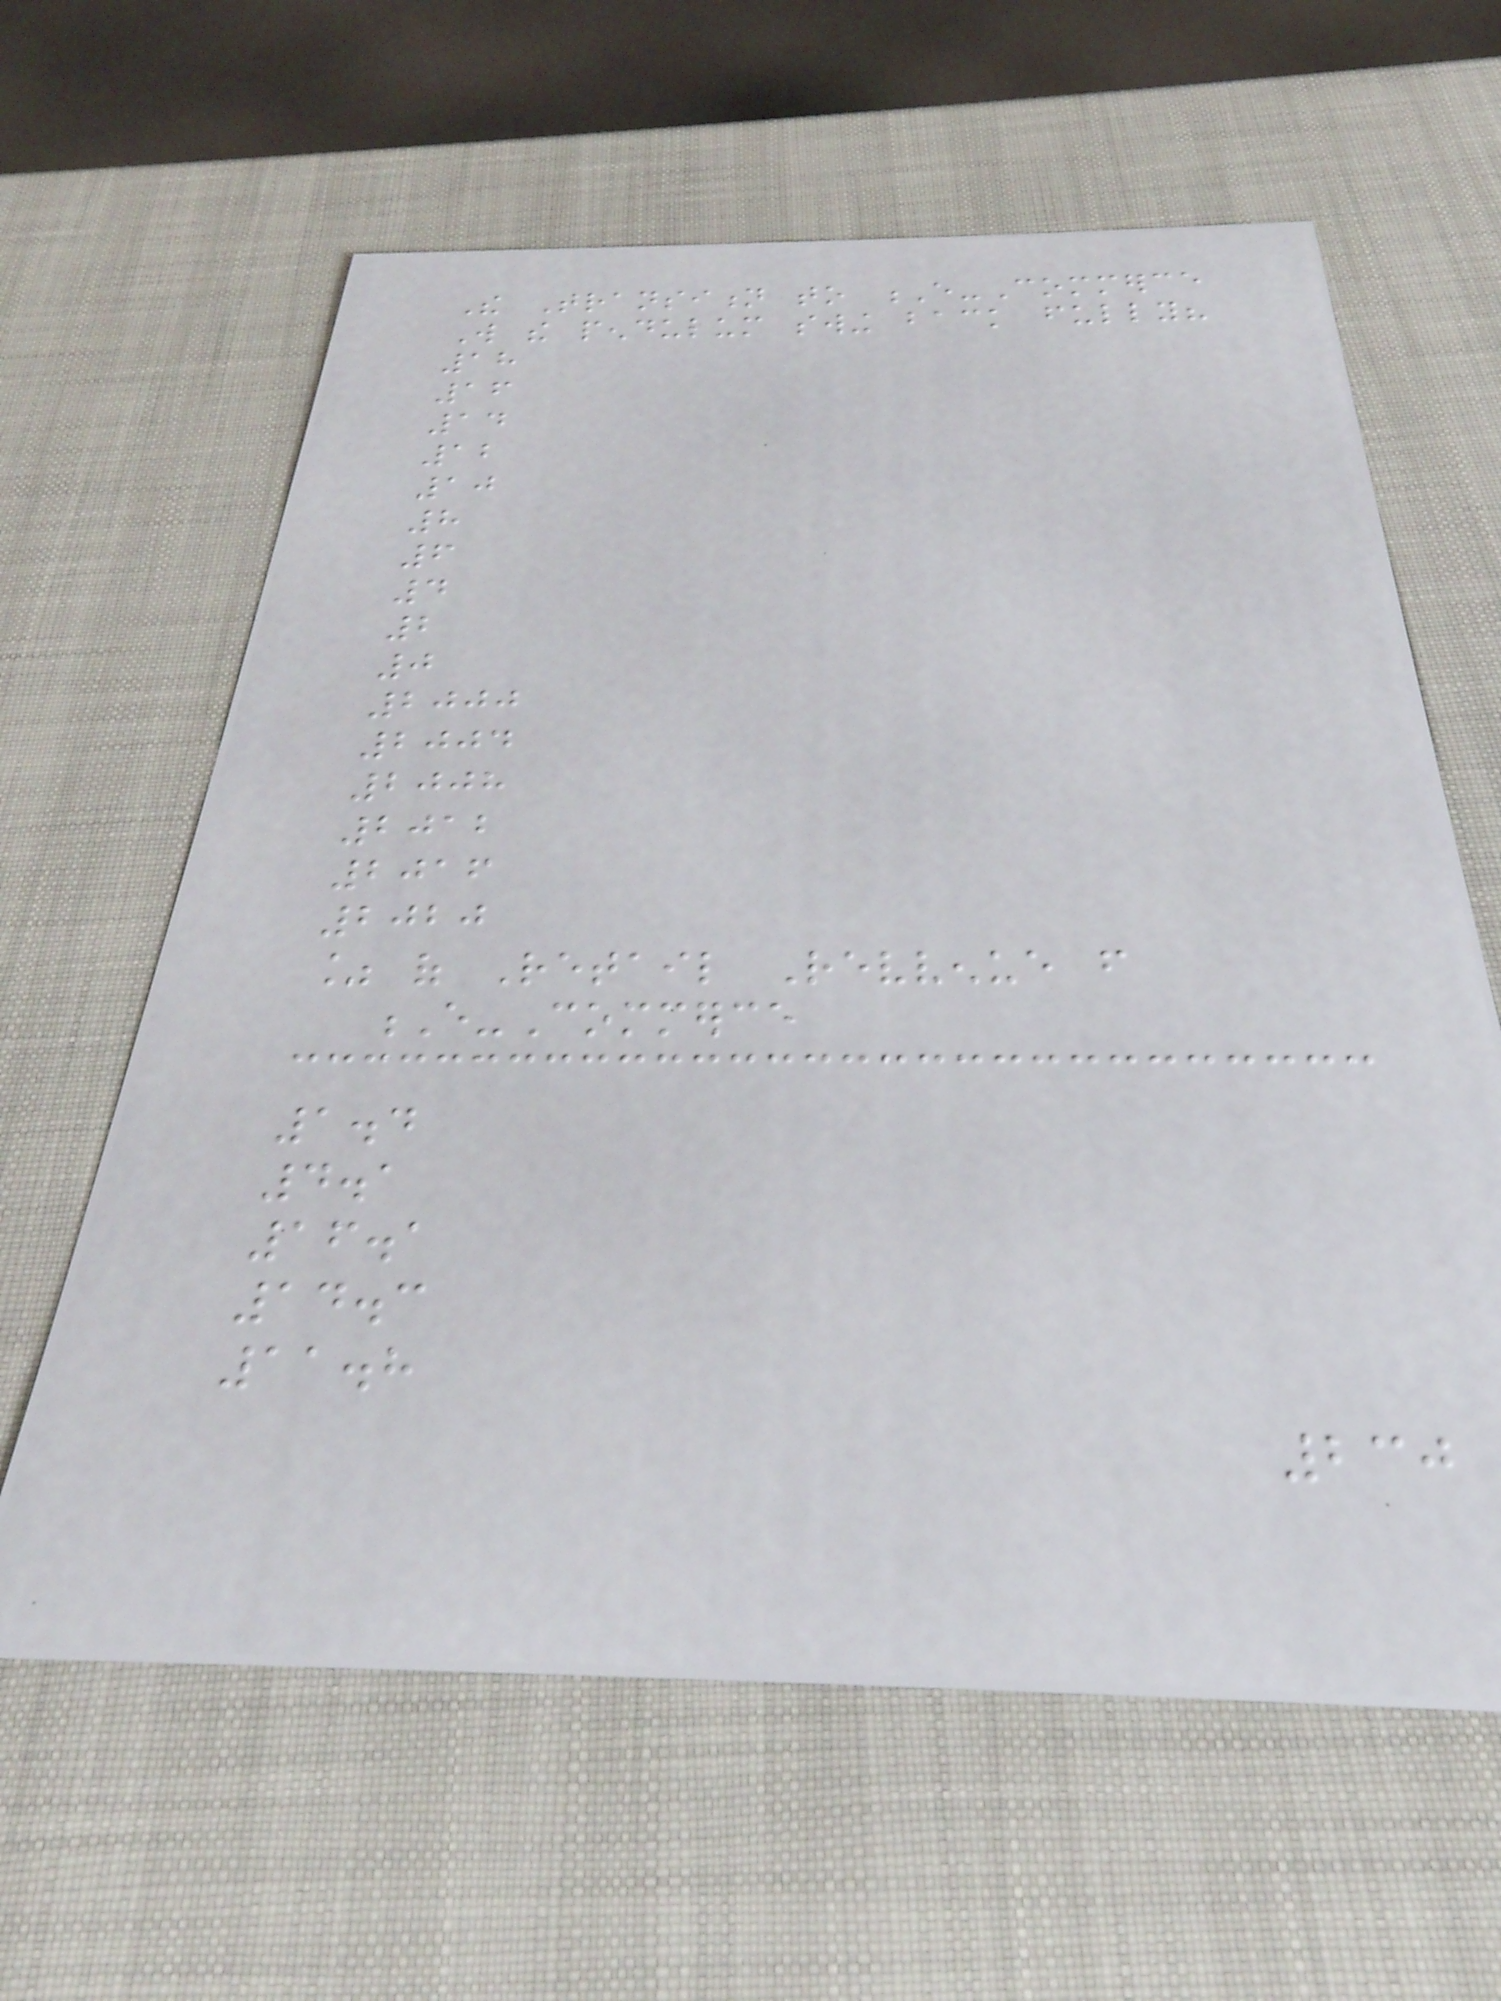The Transition to E-Commerce
Will the pendulum swing back fully?
18
16
14
12
10
8
6
4
2
0
2000
2004
2008
2012
2016
2020
% of Retail Revvenue from
E-Commerce
1.4
4.1
16.1
14.3
11.8
230
